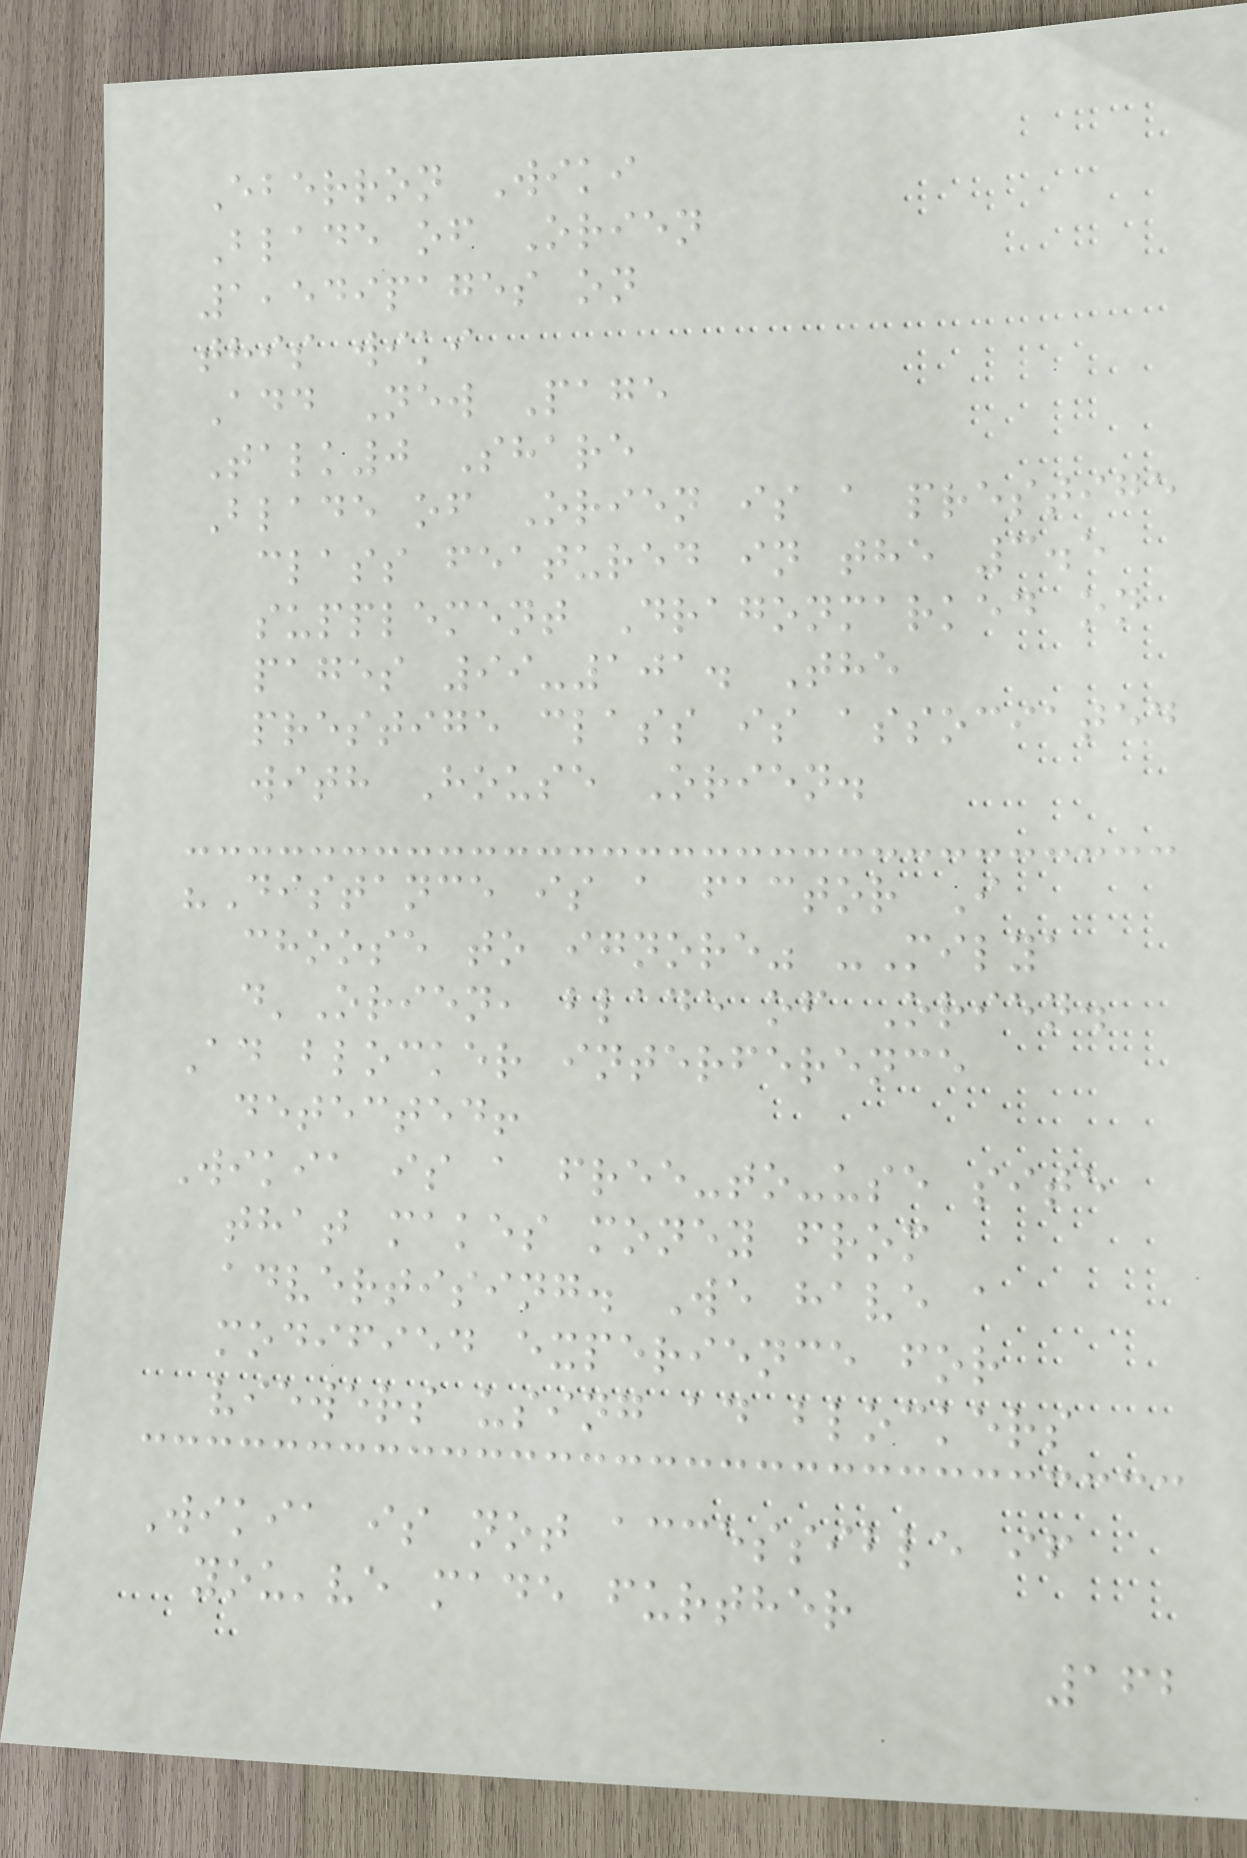Eberron Wiki
Blade of Orien
1,549pages on
this wiki
Add New Page
Talk0 Share
Blade of Orien is a prestige
class featured in the 3.5
supplement Dragonmarked on
pages 99-101. The
prestige class is associated
with House Orien.
"Distance is a factor I
choose to ignore" -Milya
d'Orien, blade of Orien.
Ad blocker interference
detected!
Wikia is a free-to-use site
that makes money from
advertising. We have a
modified experience for
viewers using ad blockers
Wikia is not accessible if
you've made further
162
